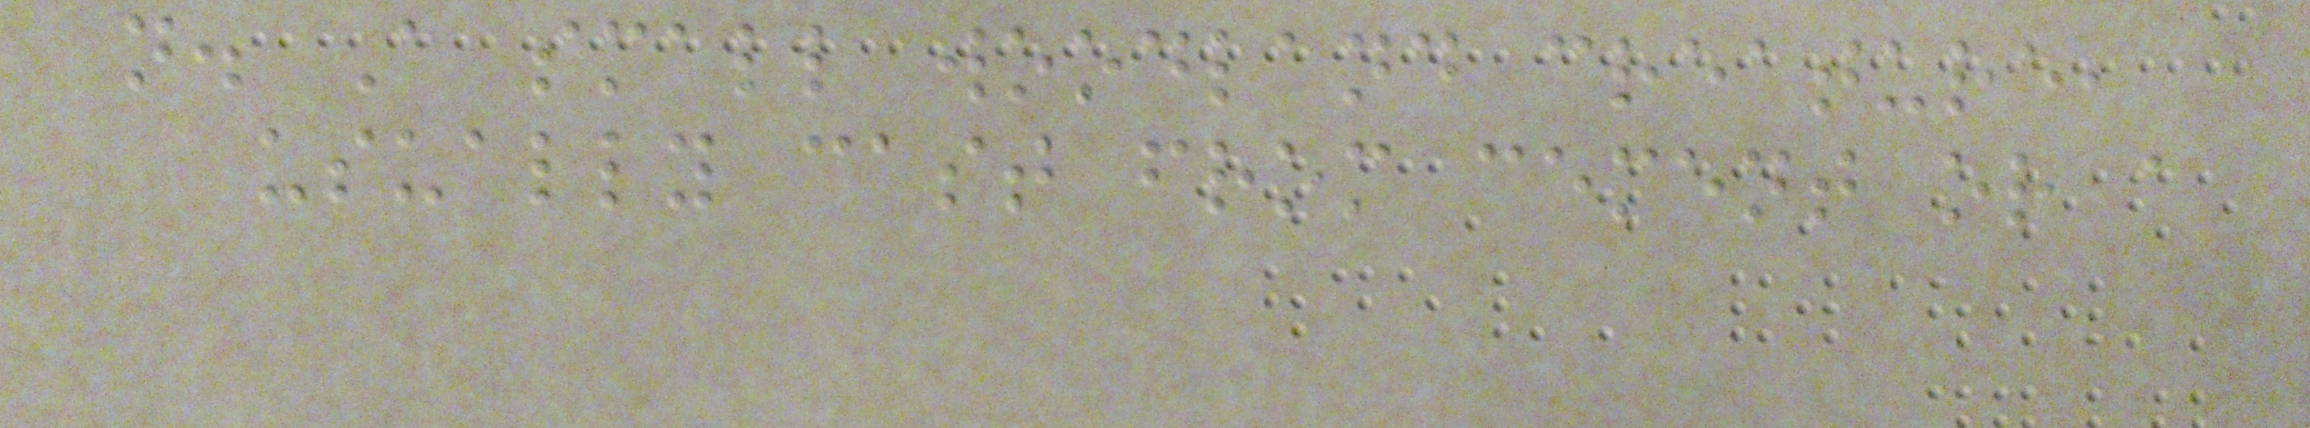n. A small woodland creature,
usually cast from cement or a
